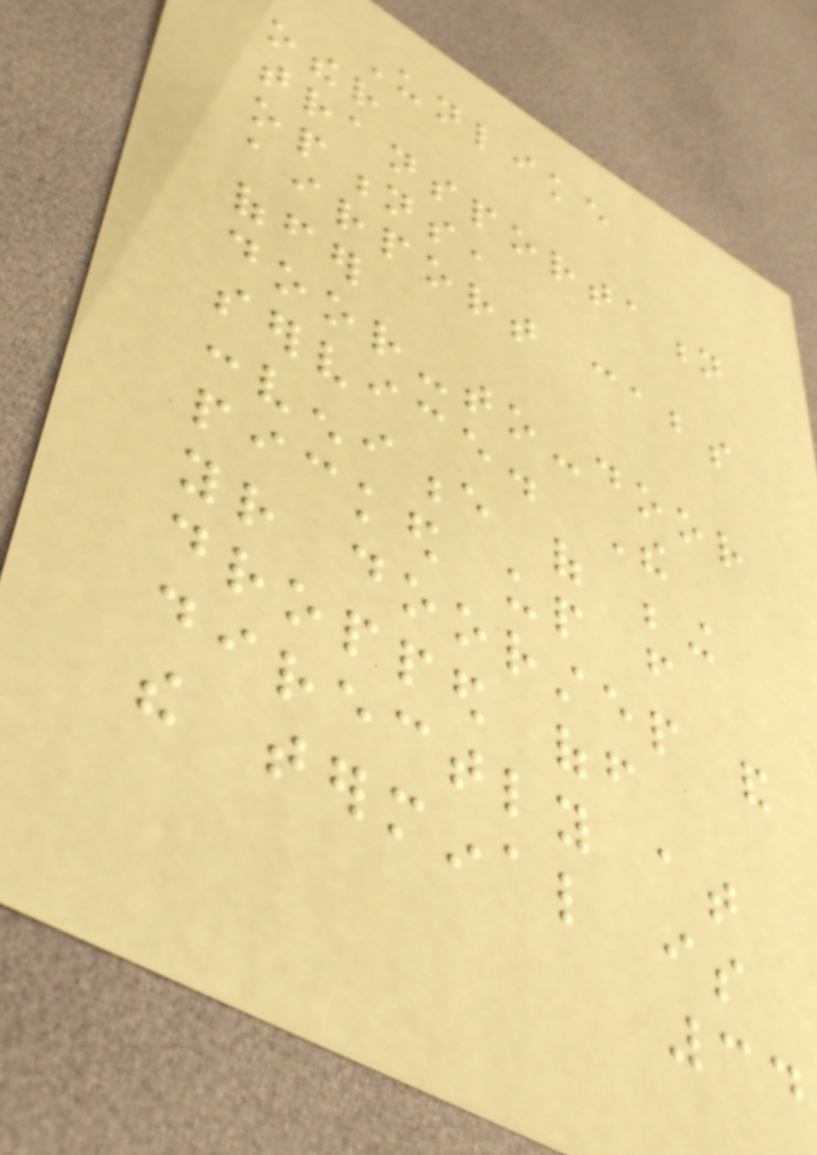Unlike
other
transportation
options,
airport cabs
offer
door-to-door
service. The
convenience of being
picked up from
your doorstep and
dropped off
directly at
the terminal is
34
